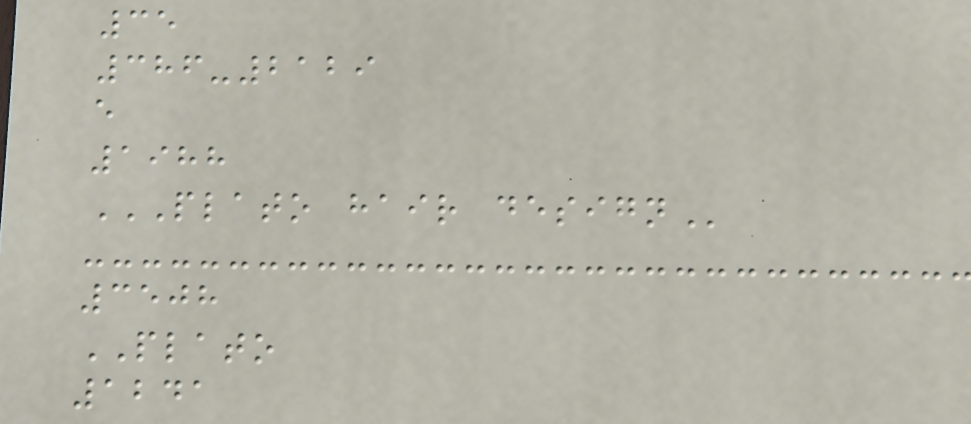35
386-2129
e
1988
PLATO HAIR DESIGN
3508
PLATO
1241
